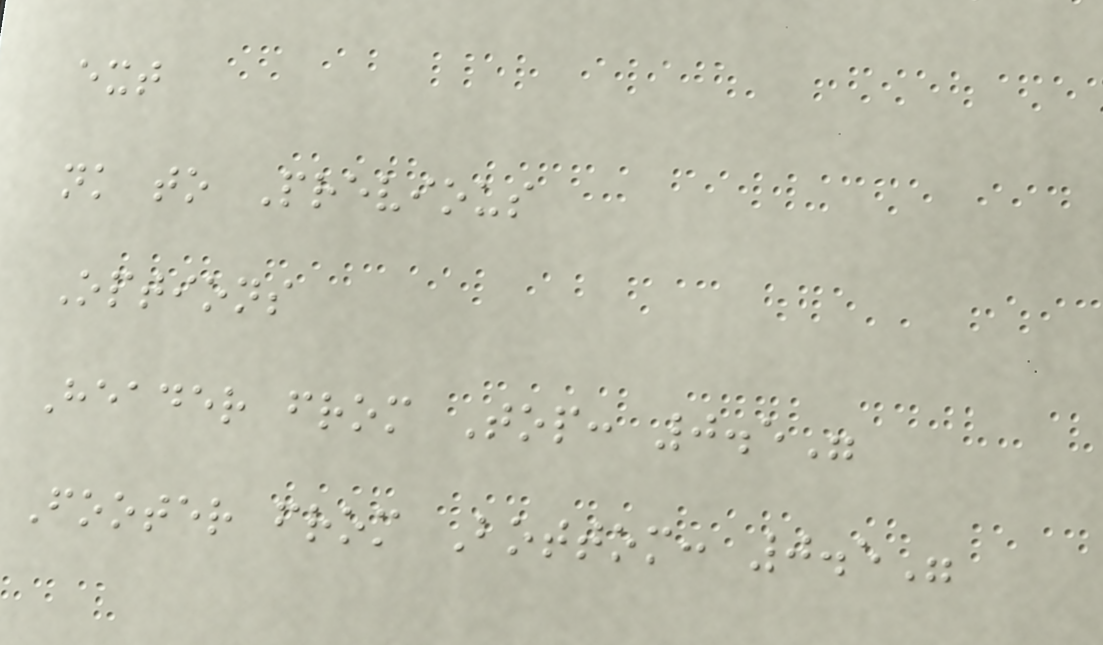ext
nk to Previous
Options
Header from Top: 0.5"
Footer from Bottom: 0.5"
